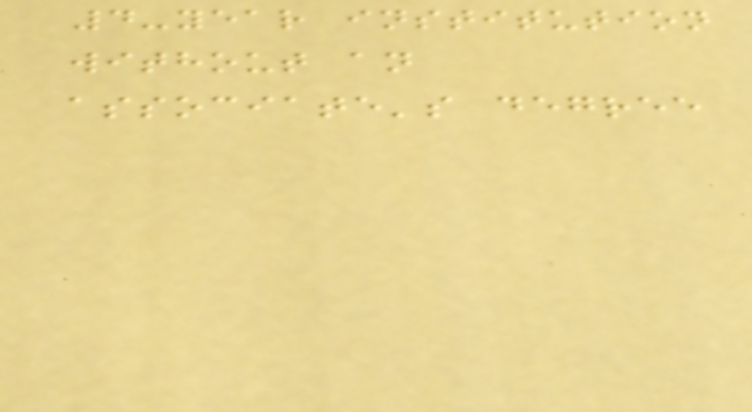4-year institution
without an
associate's degree
